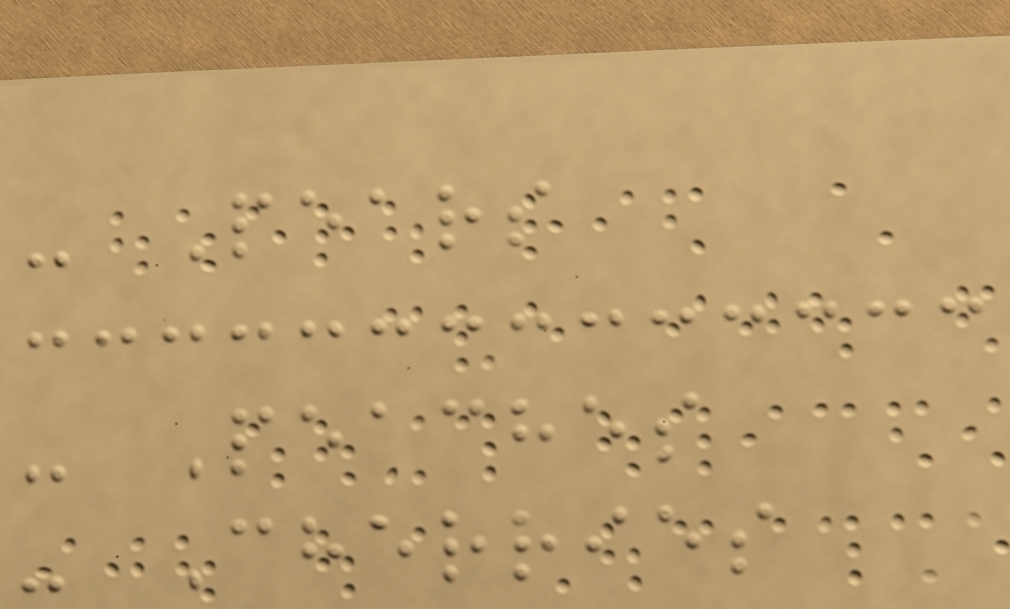- Pears
- Peaches
- Cherries
